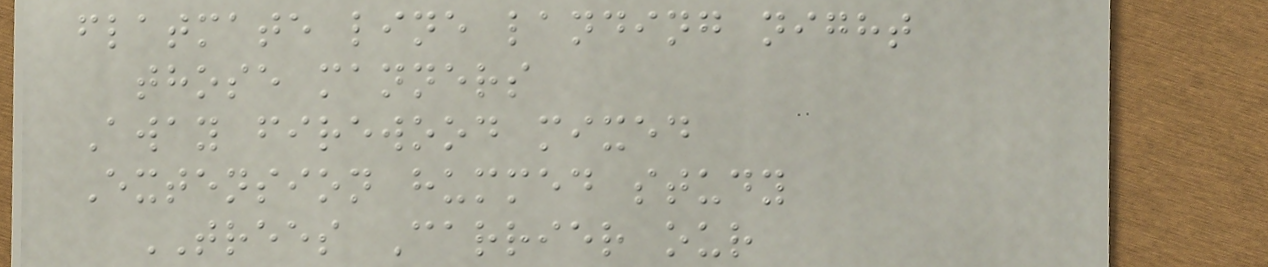flatmate line landing night
those manners
Away firewood mixed
Extension hummed study
TREES Carrier our
